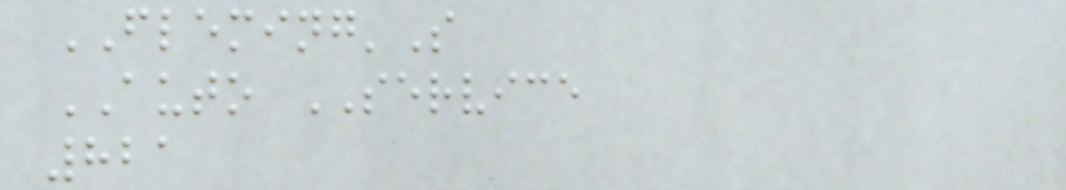FLEMING'S
AUTO SERVICE
821
